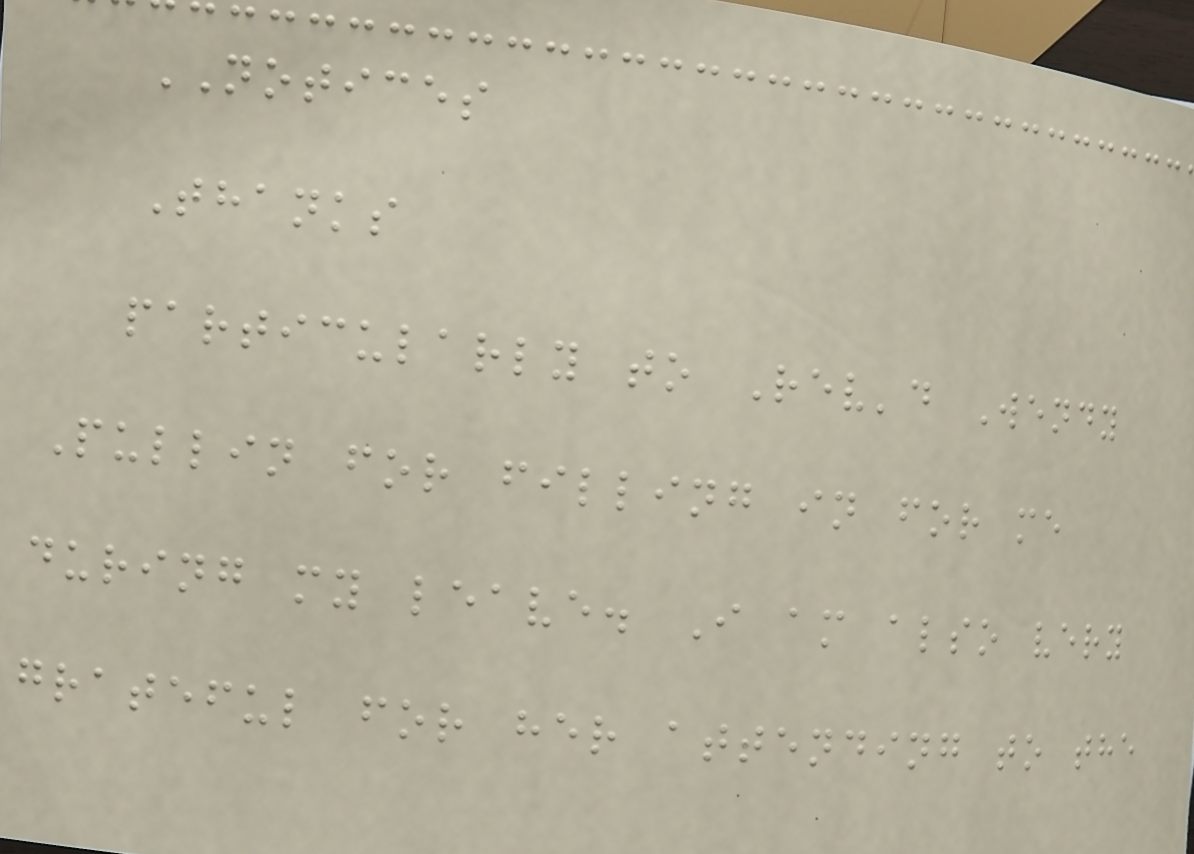NOTICES
Thanks
particularly to Rev'd Wendy
Pullin for filling in for me
during my leave. I am also very
grateful for her attending to the
